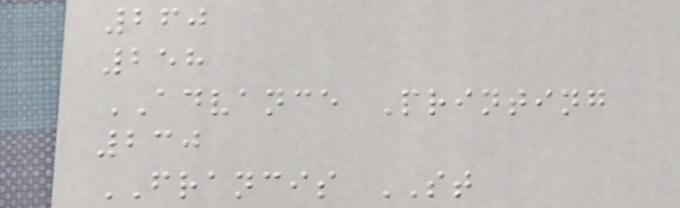260
258
ADVANCE Printing
230
FRANCIS ST
